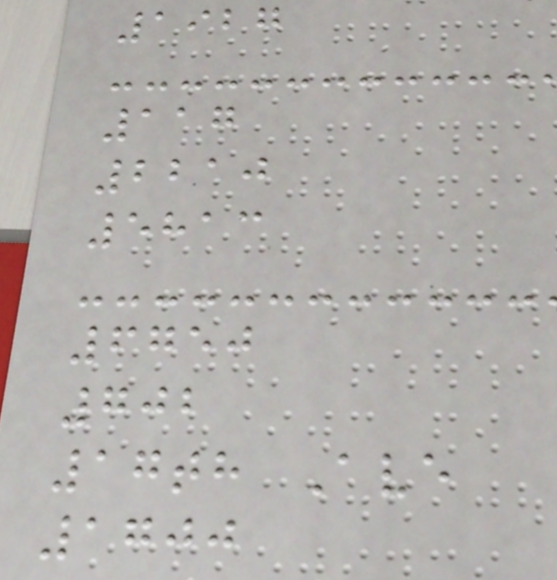1927
117
2210
5813
6750
702
17th Ave
1700
